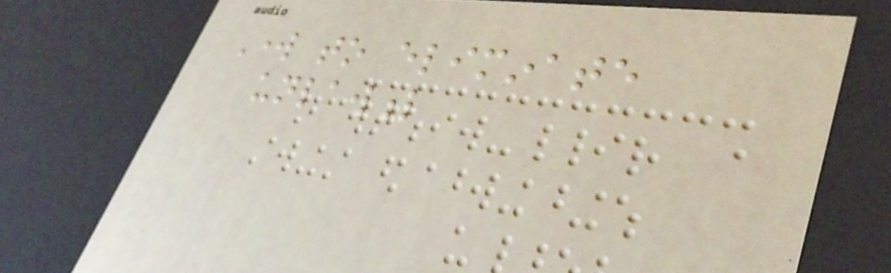Work to eliminate
unlawful
